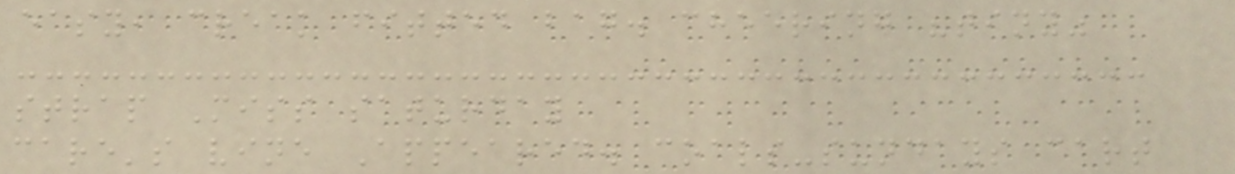easy, creak fitted bag. cheering "tiny"
strap Miss saturday
care's vine Appeared. coals-sundays cart
